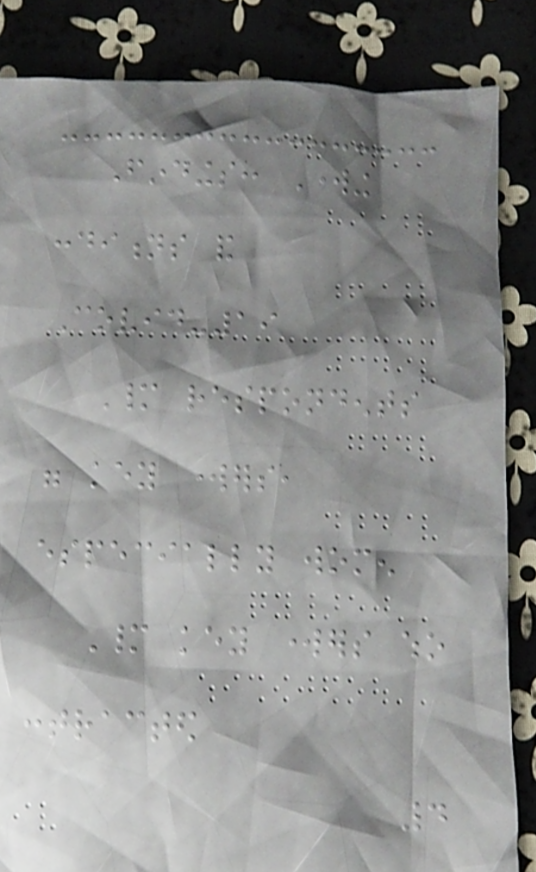Findings: Working
conditions and
Covid-19
Many respondents
were key workers,
especially women
Many key workers who
contracted
4
